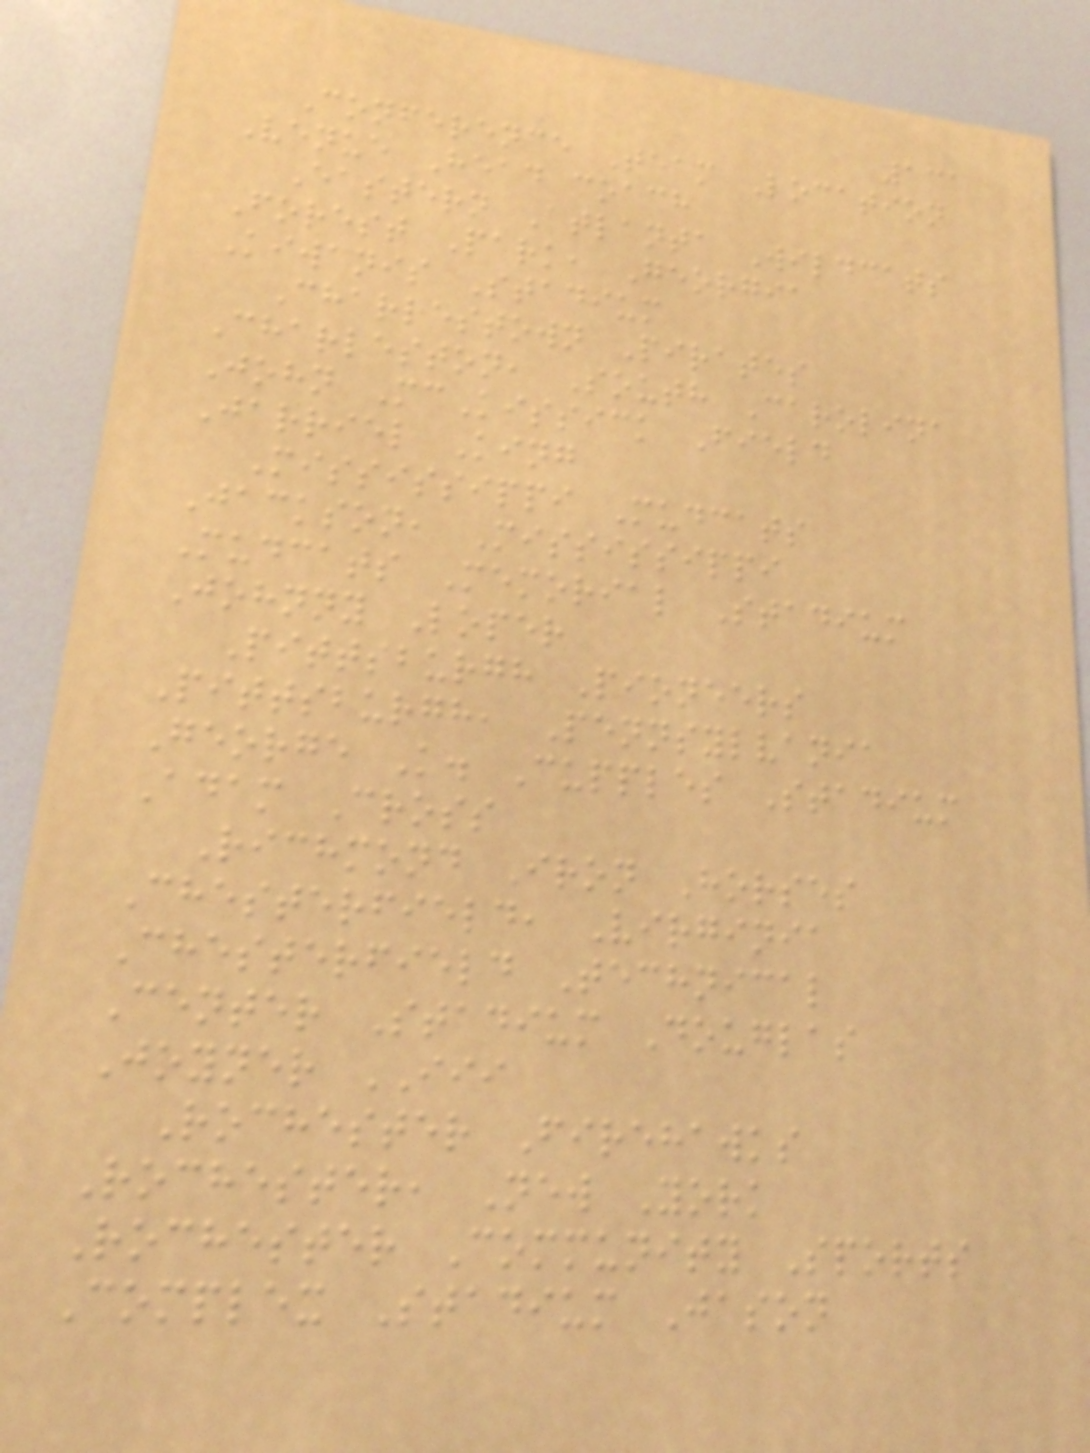131
Conference Team Location
Venue Head coach
Eastern Atlanta Wildcats
Forest Park, Georgia
Kiwanis Stadium
Charlestown Pirates
Charleston, South Carolina
John McKissick Field
Jarriel King
Mississippi Mudcats
Jackson, Mississippi
Mudcats Memorial Stadium
Johnny Loper
Pittsburgh Pioneers
Pittsburgh, Pennsylvania
George K. Cupples Stadium
Adam Cross
Richmond Iron Horses
Chesterfield, Virginia
Chesterfield Technical
Center Stadium Douglas
Joyner III
Rochester Firehawks
Rochester, New York
Rochester Community Sports
Complex Stadium Jason
